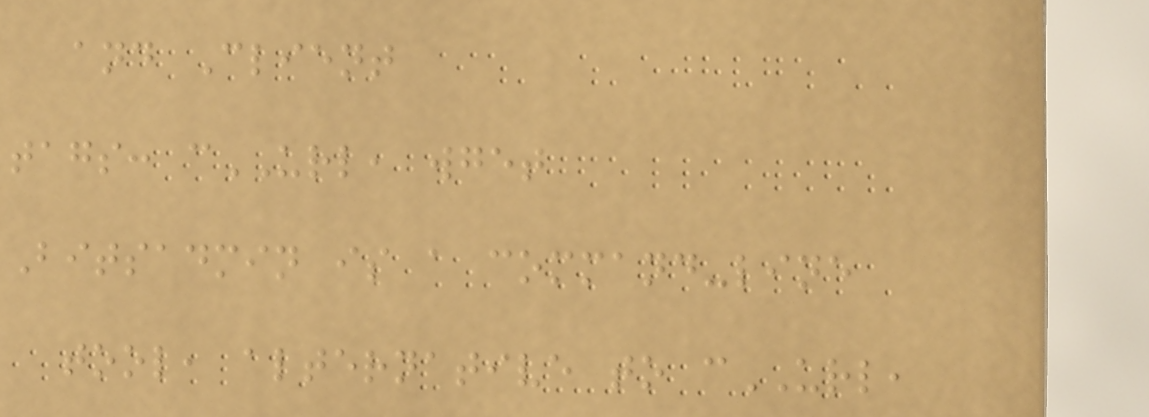and Client
tags: cURL, wget
Bitsadmin is a command-line
tool, alternative to cURL,
